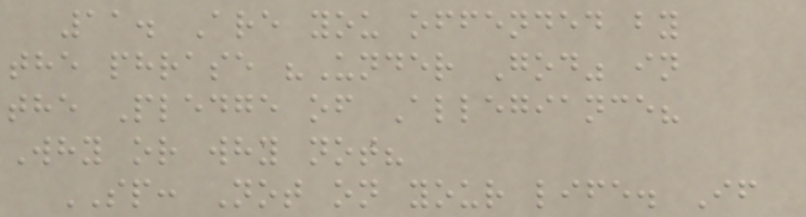11. Are you offended by
the phrase "Under God" in
the Pledge of Allegiance?
Why or why not?
SP: Not on your life. If
